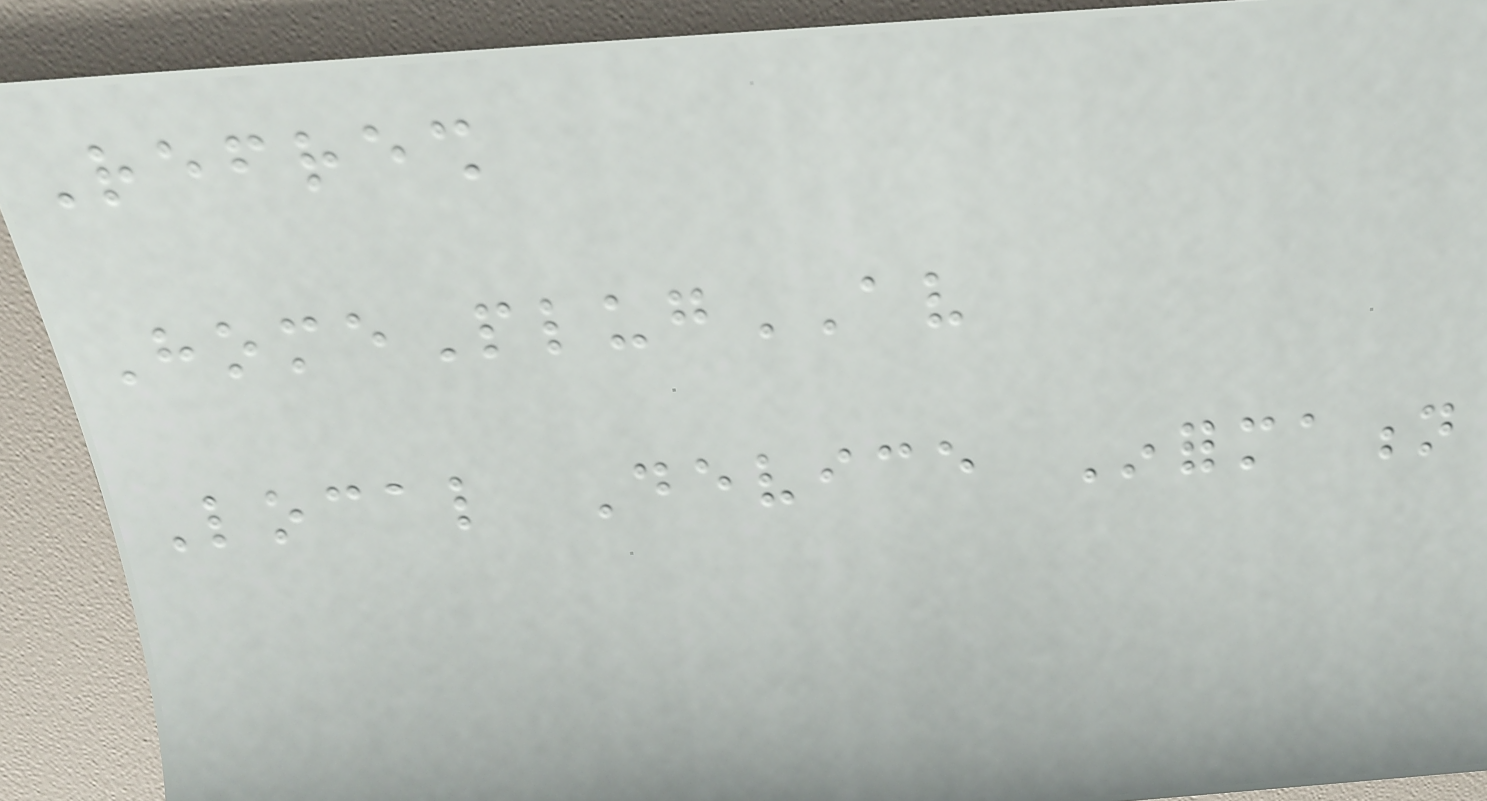Refresh
HomePlugAV
Local Device Information
